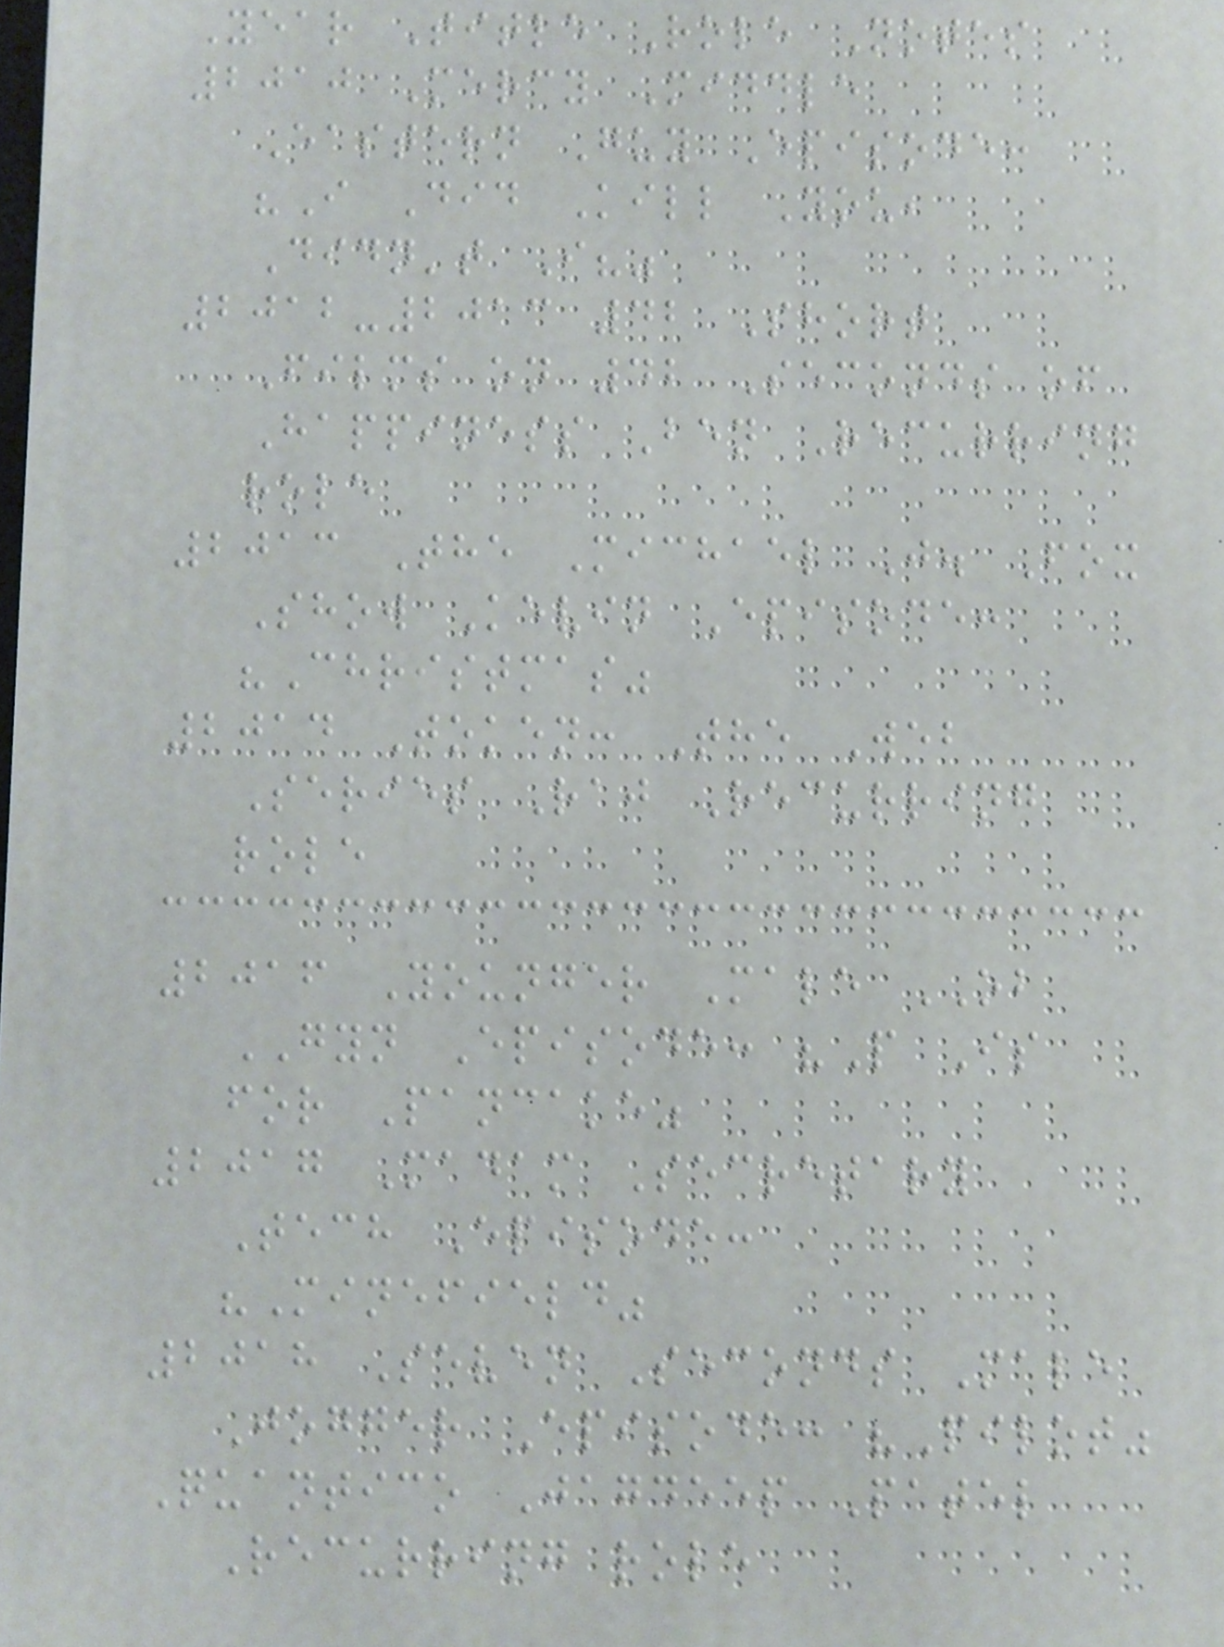Year Title Role Notes
2010 Mercy Middle
Eastern Guy Episode:
"I Did Kill You,
Didn't I?"
2012-2013 42 Short
Films on 42 Seconds of
Happiness Ben Recurring
role
2013 The Michael J. Fox
Show Kevin Episode:
"Christmas"
2014 Token: The Web
Series Raj Recurring
role
2016 Younger Male OB
GYN Episode: "P Is
for Pancake"
2017 Madam Secretary
Tech Episode:
"Minefield"
2018 Seven Seconds Male
Jogger Episode: "Pilot"
Quantico Jagdeep Patel
Recurring role
